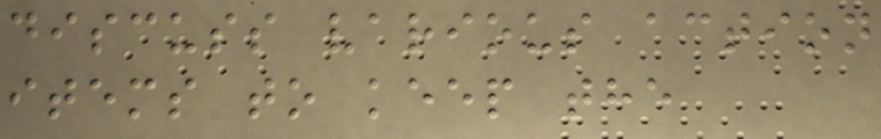discuss various action
items to keep the
